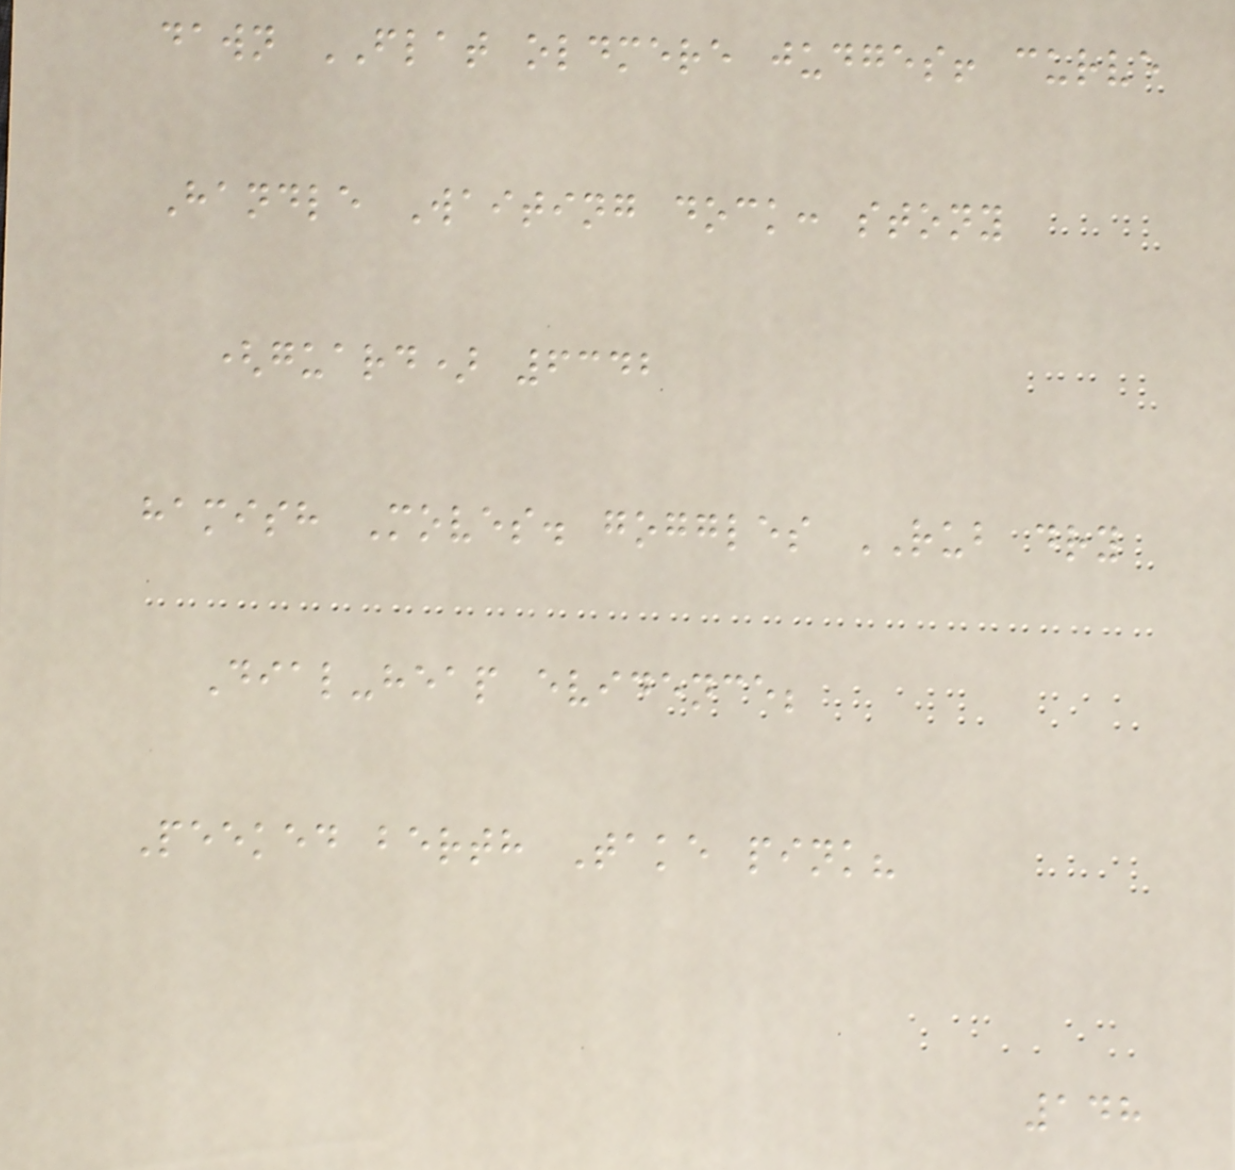dawn FLAT oldmere judges! curve
Handle Waiting dock: stony
(guard) 6342
hamish Moves. goggles RUB dry
Dial-heap evidence;
Peeked berth Take pink?
148
